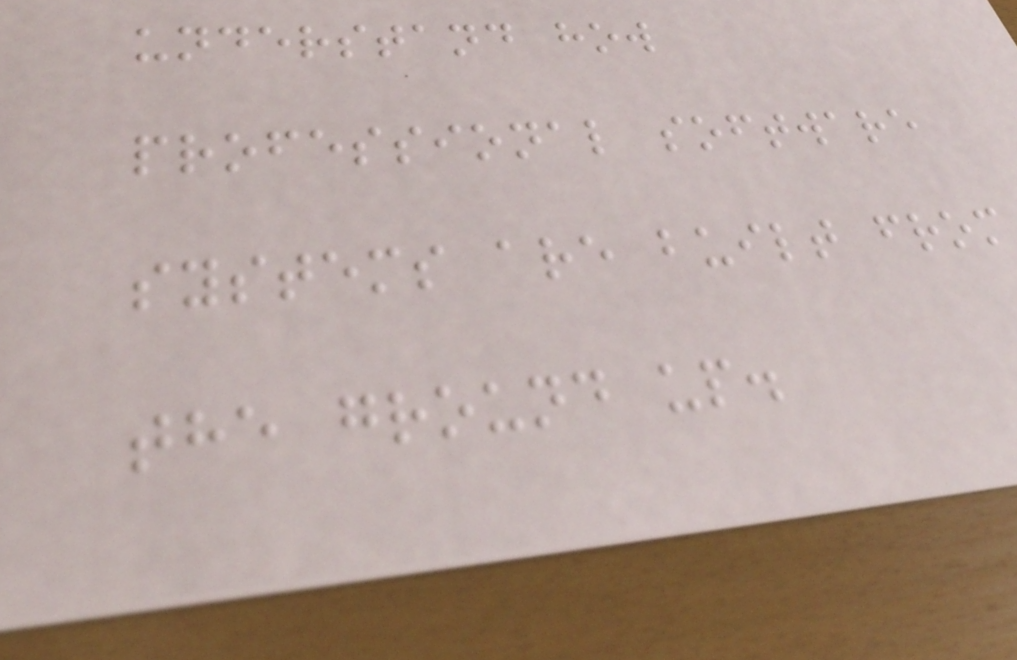understand how
professional software
systems are built from
the ground up.
